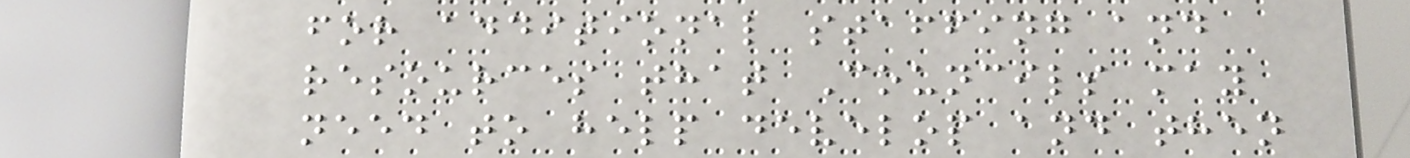for additional staffing and
resources that Councils may
need to help develop and then
